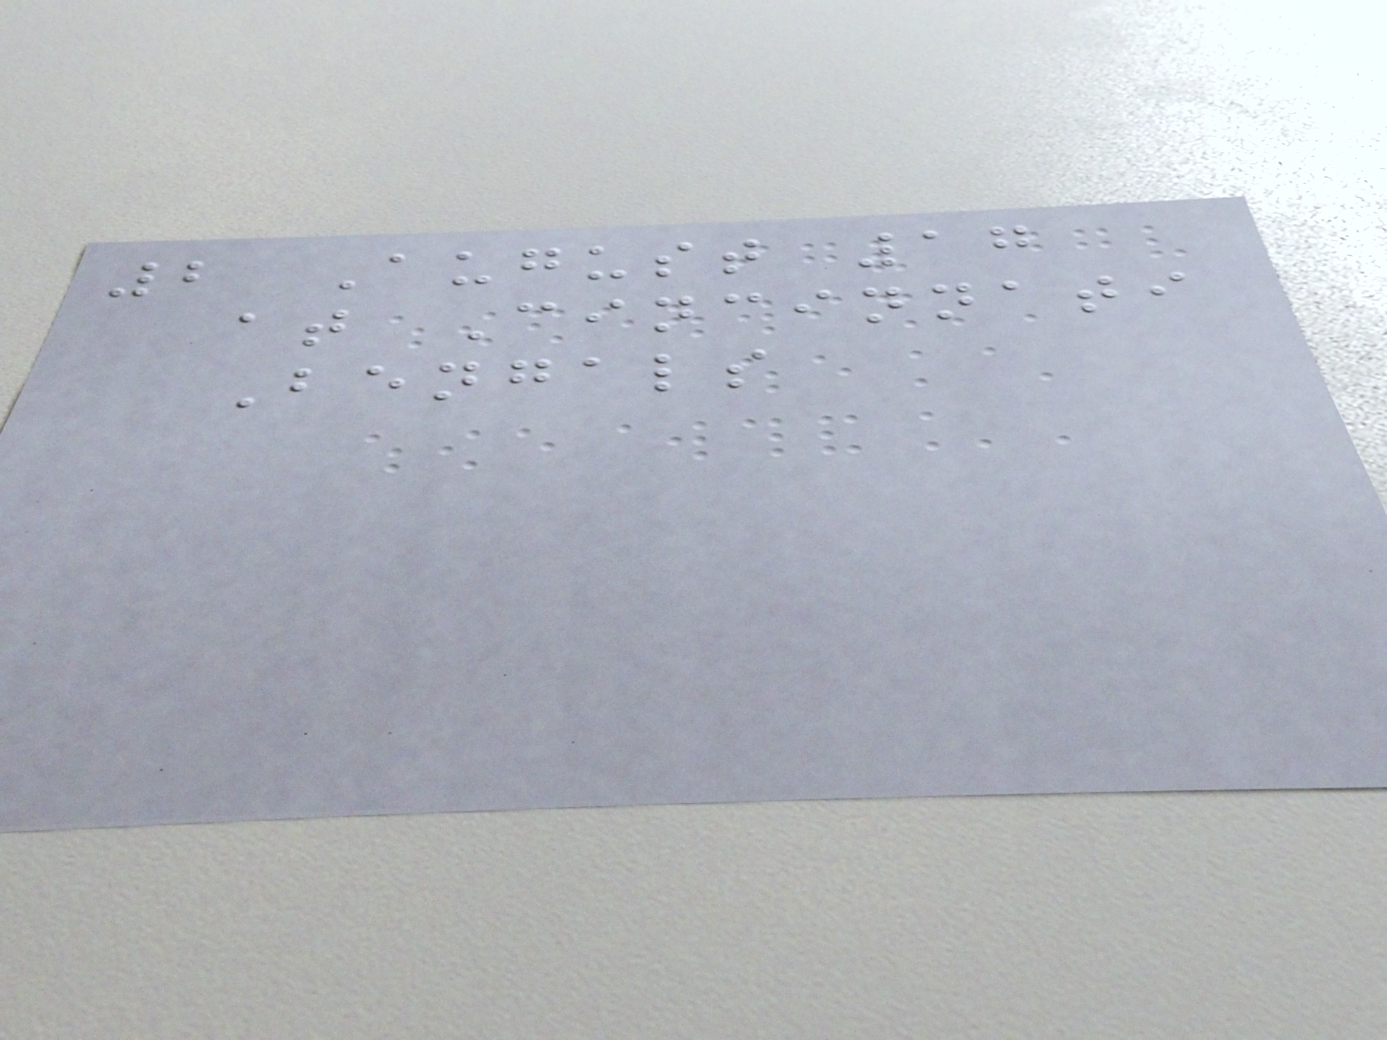2 August 17
at Cincinnati
Bengals
